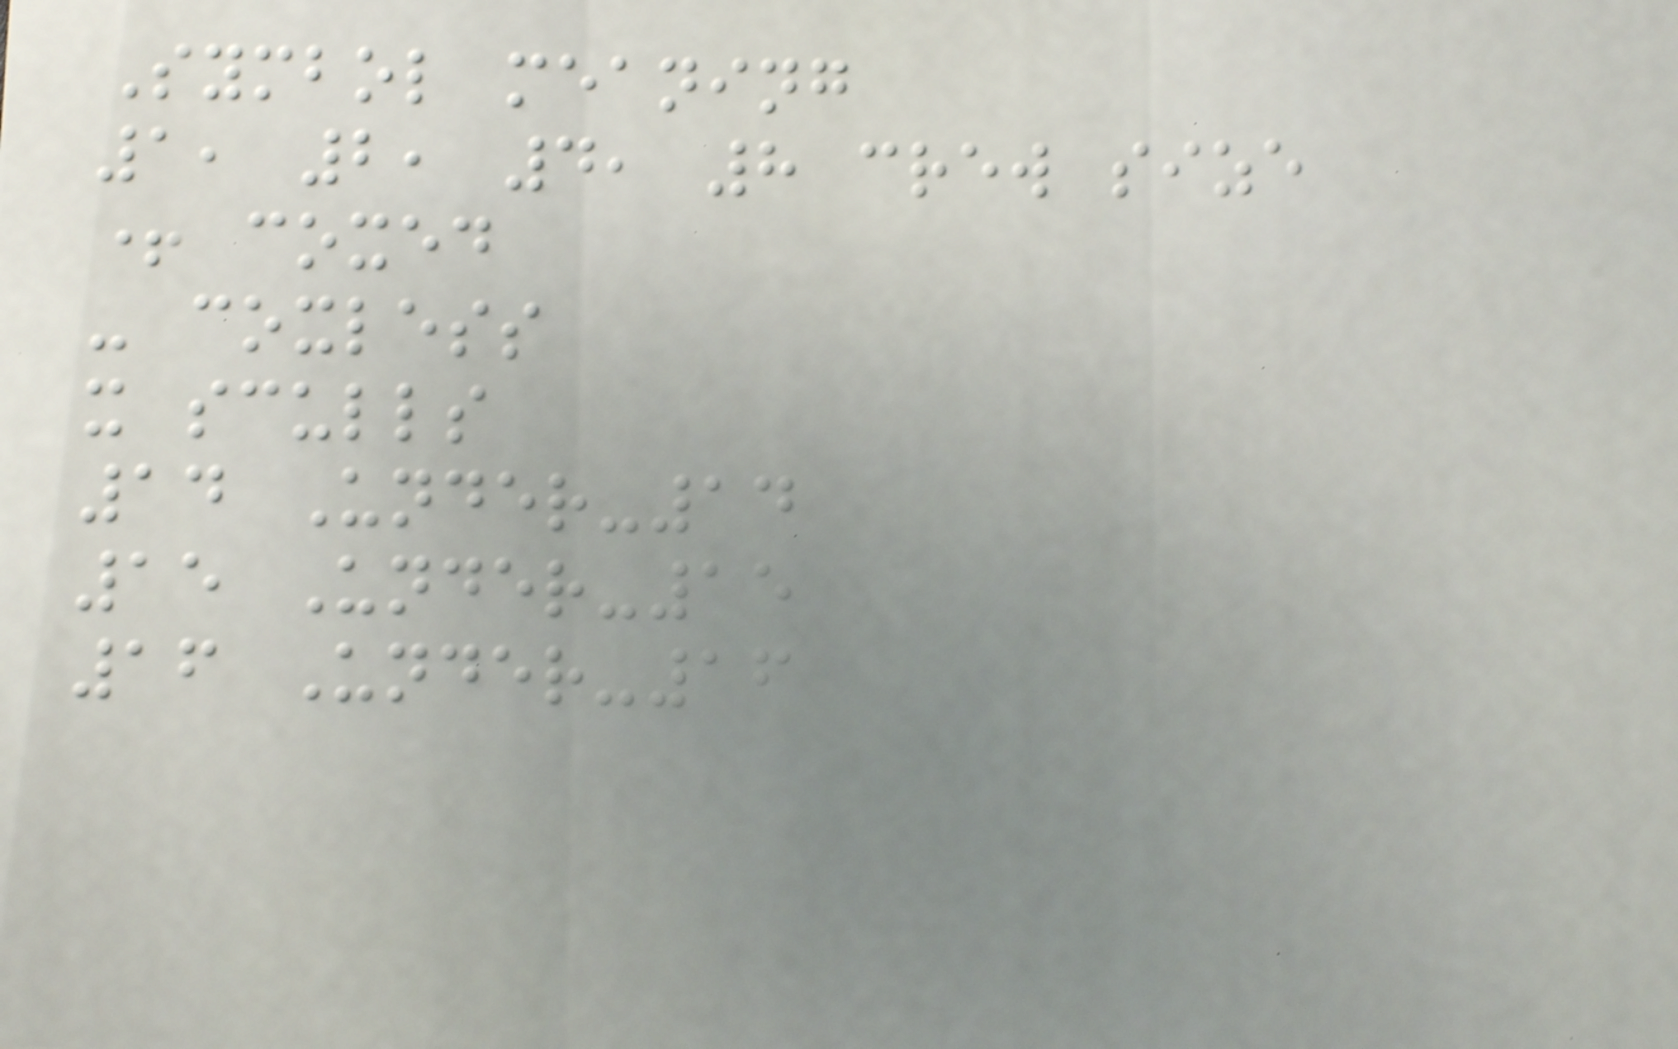Symbol meaning
1, 2, 4, 8 crew size
+ coxed
- coxless
x sculls
14 Under-14
15 Under-15
16 Under-16
